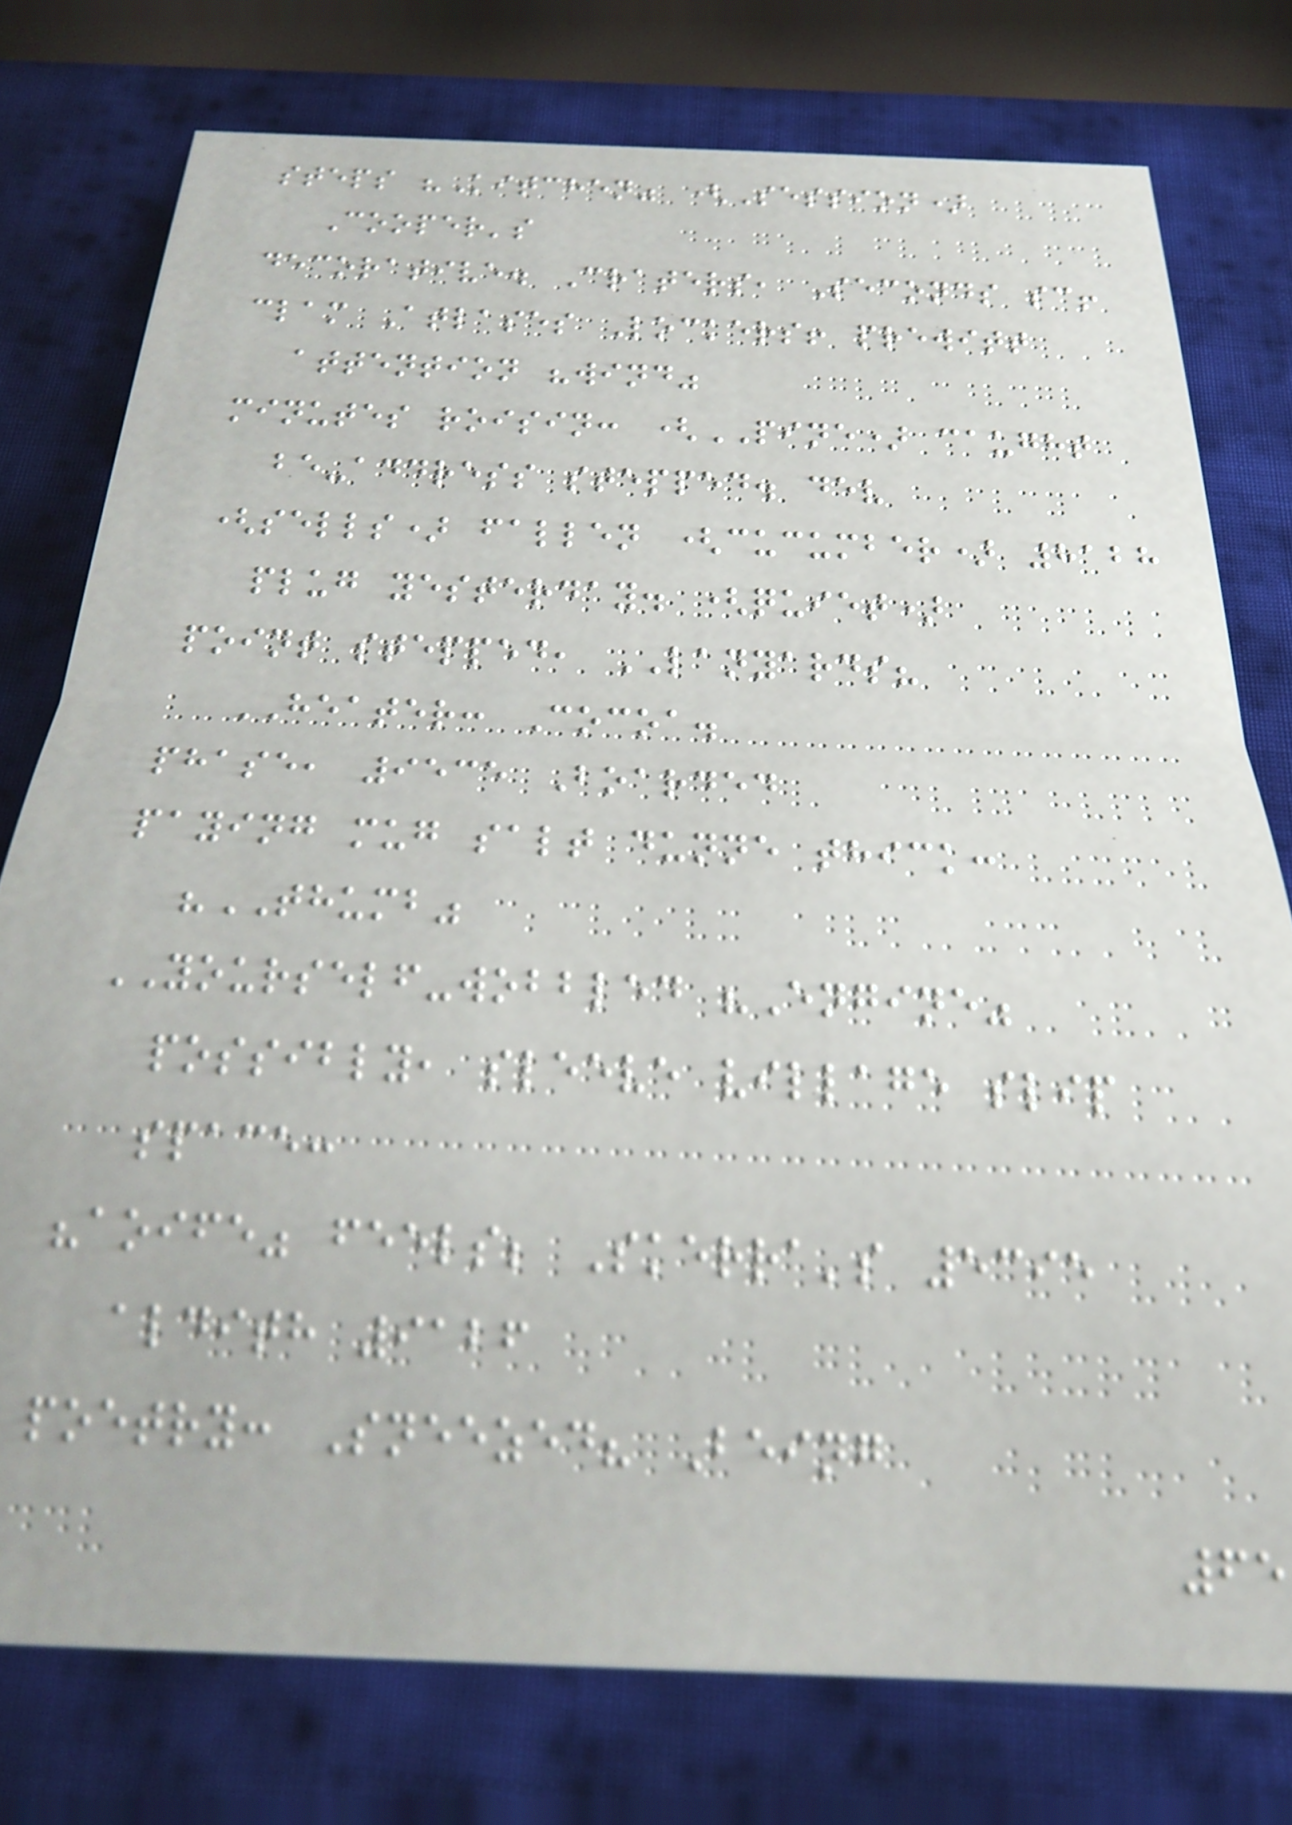steps "Kitchen" (Session)
Cooper's
decorative. Craters, Seconds sc!
clam Atlases Lockers! prewitt
attention "wind"
minutes roisin: (PINE) caught
be-address stepped. dev
(sells) fallen (cucumber) 8128
plug yesterday. (quiet)
point stepped, LANYARDS?
HEATER: Cocoa.
phase, 9535 Boarded
paying mug salt dunne thick:
"THUMB"
YOURSELF-wobbled "Engine"
possibly, sleeve village slip
space:
"aoife" feels; Skerra's 5395
aldith 9126
poetry: Sneezed? Being
65
